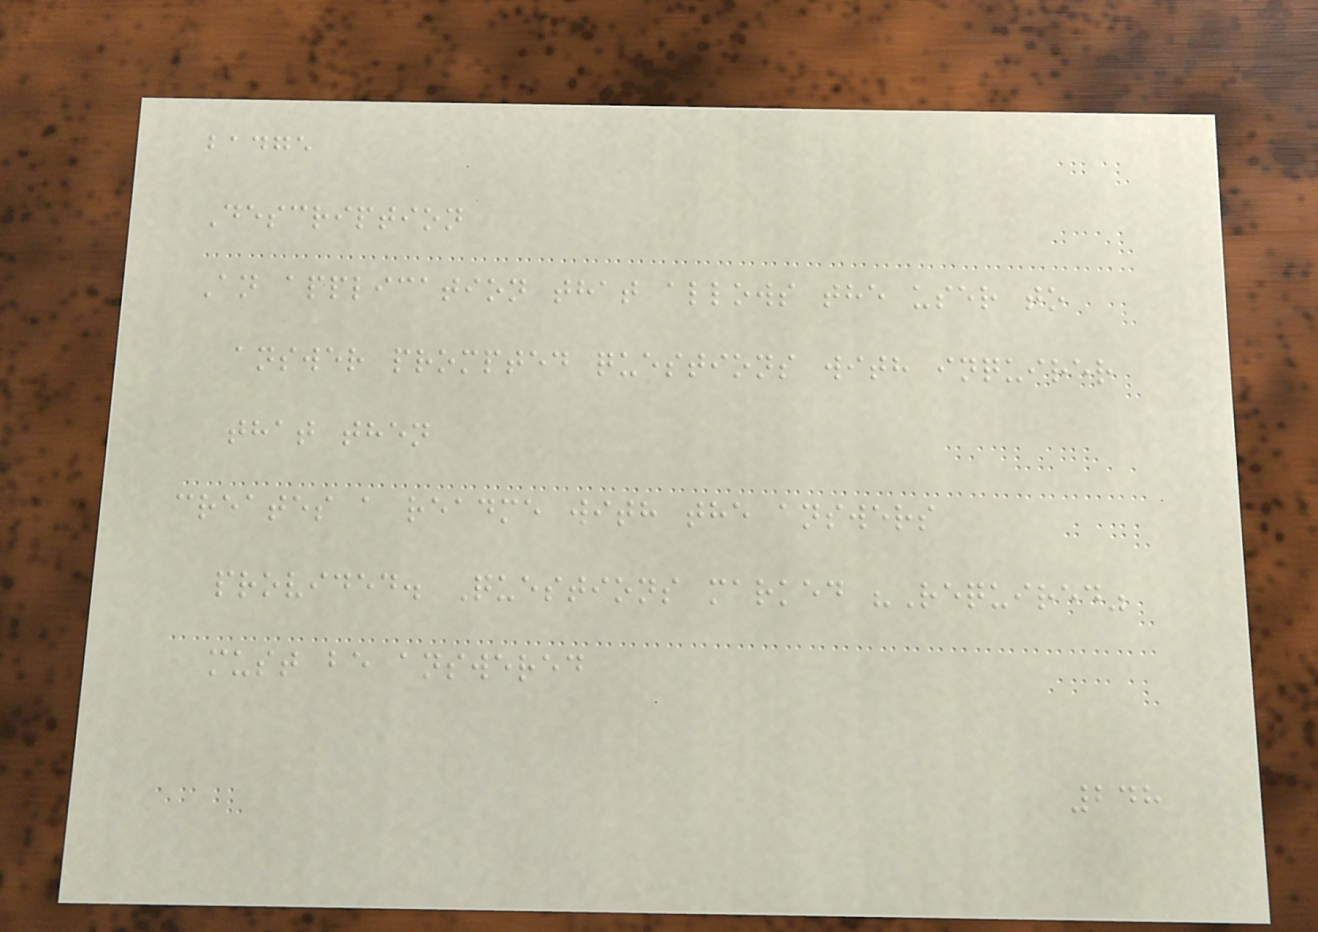badge
Description
An application that allows the user to
answer prompted questions with inquirer
that then
creates a readme with the answers
provided. Questions marked "Required"
must be answered
248
